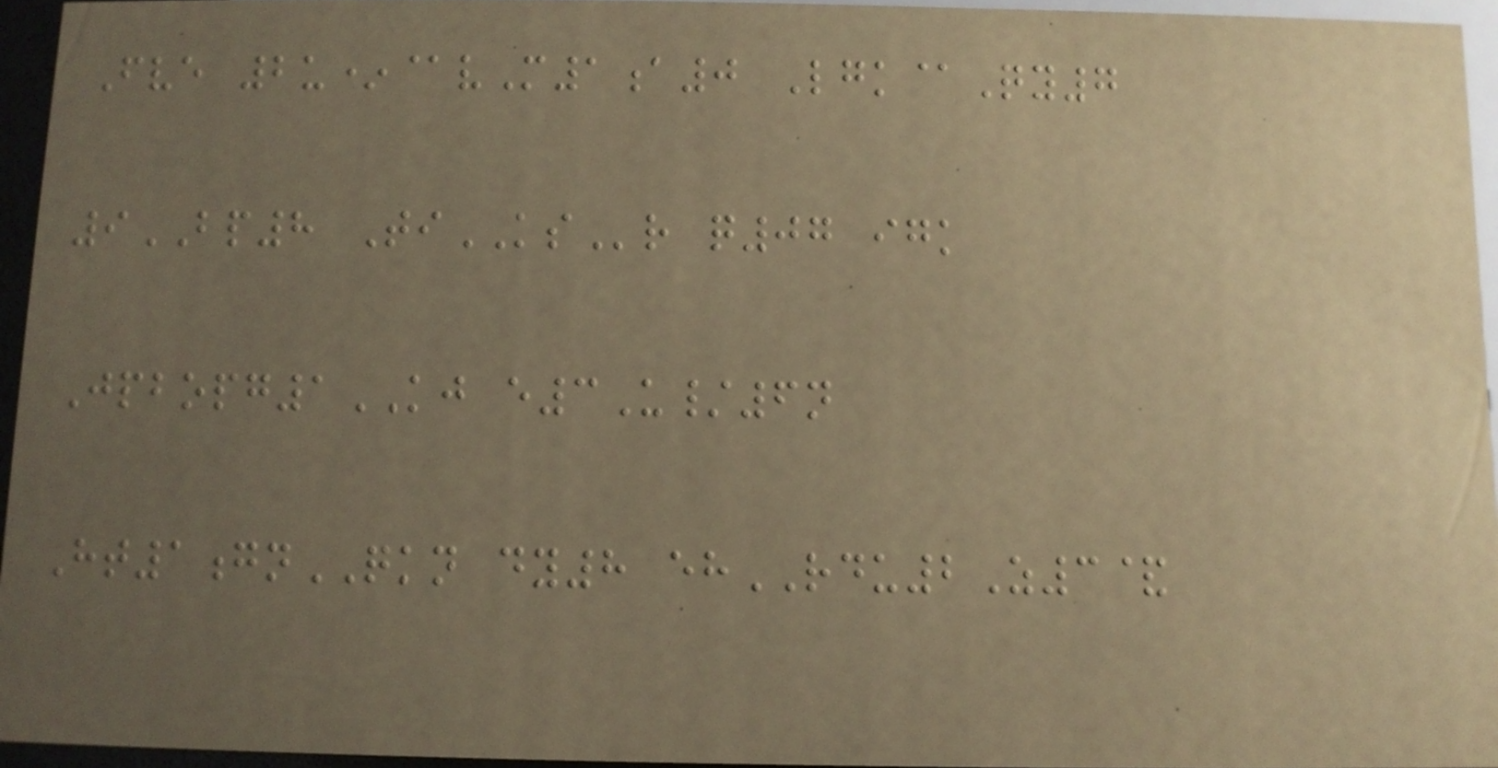Fve 2u*@vM1a0 Lgk@Qy7
9BP8 TiKSr q07 igk
Jpbopg1KJ e3U/6n
Ht1gnQKN dy8 ehRDU2Z3&
